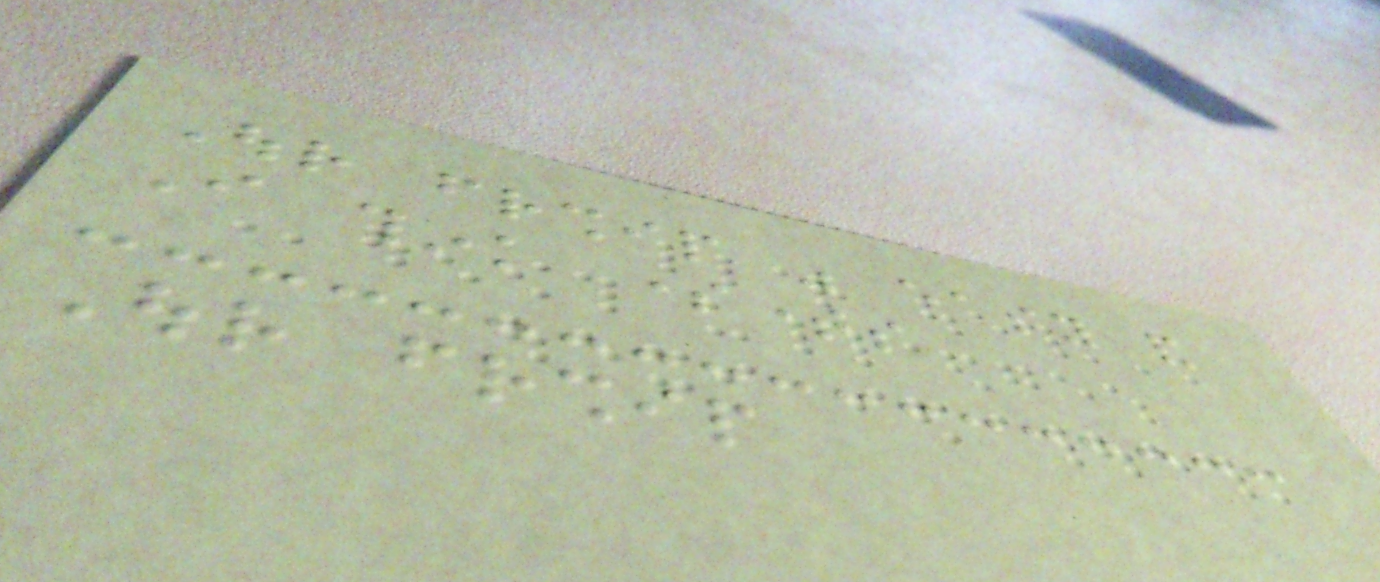Our friendship was easy and
I think sometimes
Our friendship
